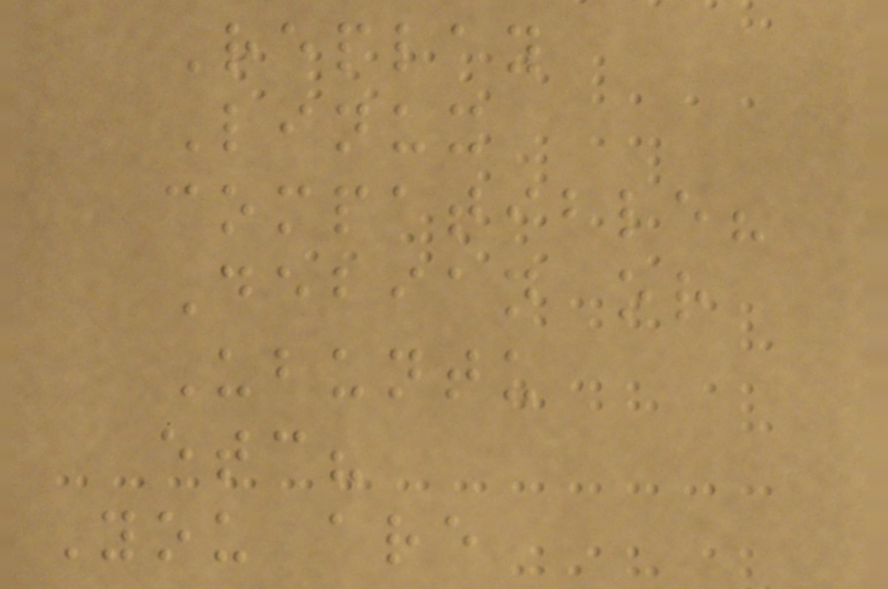Replay
Linux
compatible?
Debian or
Ubuntu
etc?
You are
